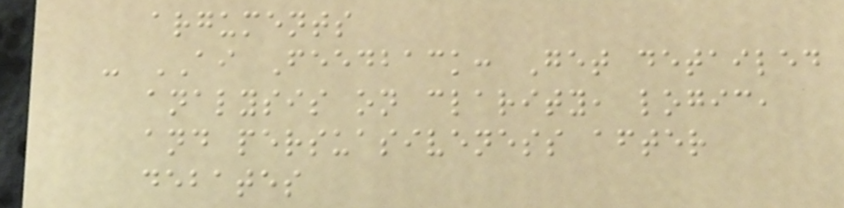arguments
- AI Feedback: Get detailed
analysis on clarity, logic,
and persuasiveness after
debates
